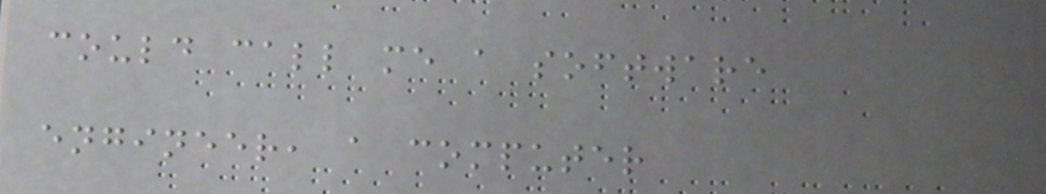could call me a software
engineer, a computer
